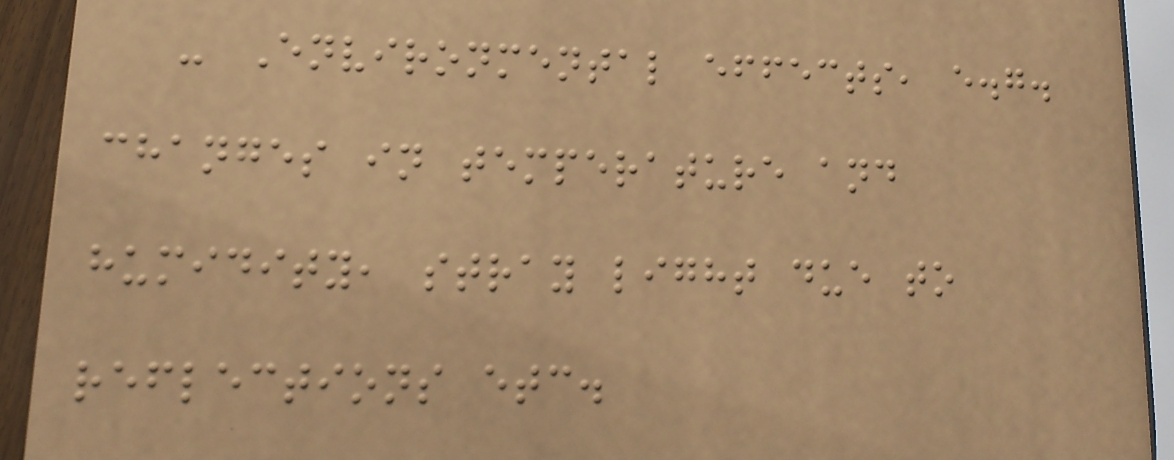- Environmental effects, e.g.
changes in temperature and
humidity, stray light due to
reflections etc.
